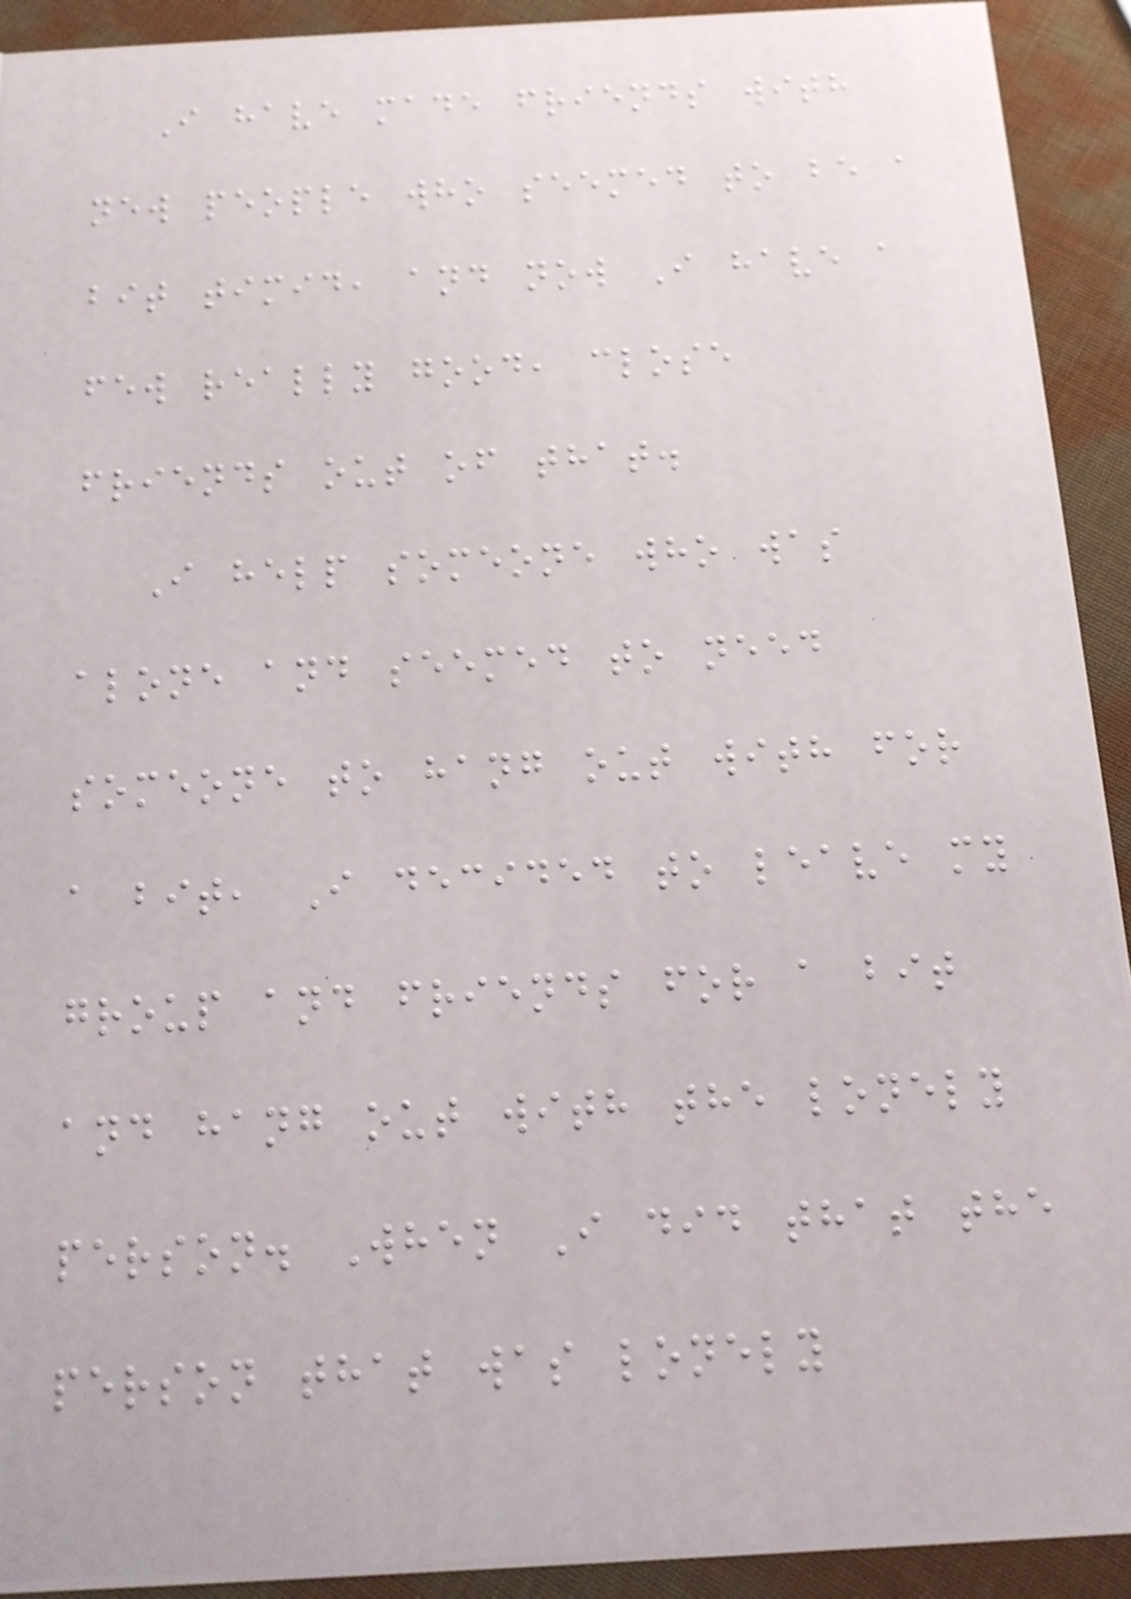I have made friends with
new people who seemed to be a
bit timid, and now I have a
few really good, close
friends out of that.
I help someone who was
alone and seemed to need
someone to hang out with for
a bit, I decided to leave my
group and friends for a bit
and hang out with the lonely
person. When I did that the
person that was lonely
